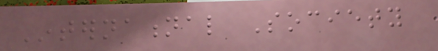International Society
